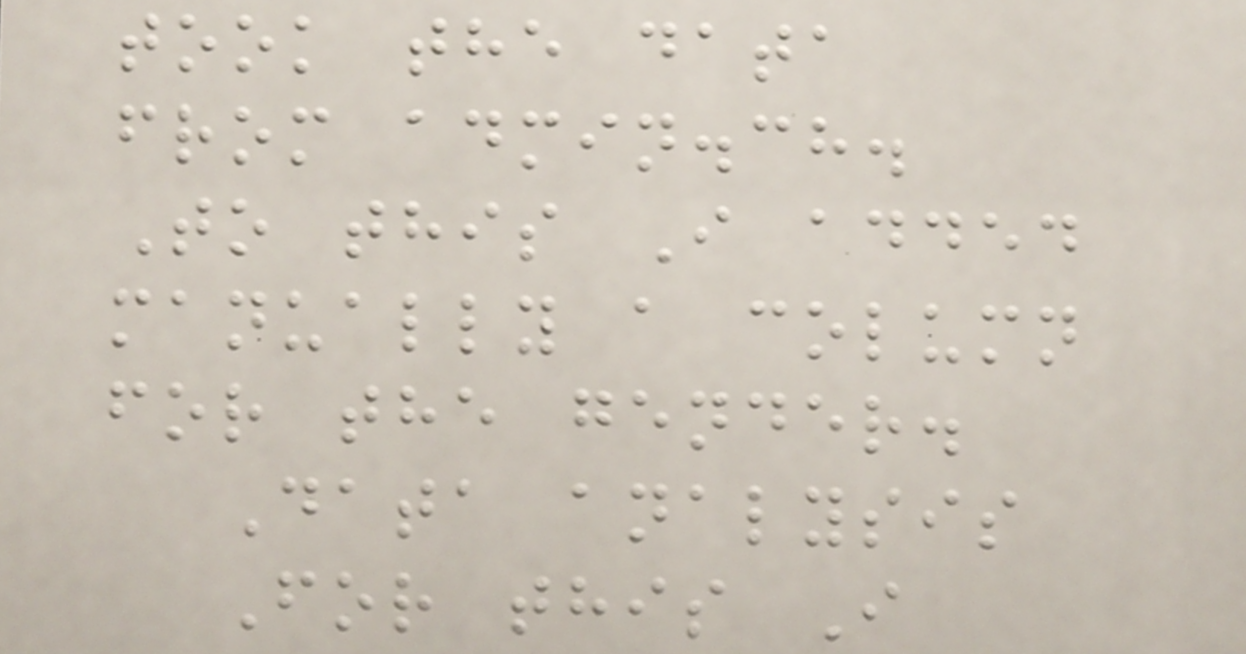took the data
from admin.ch.
To this I added
manually a column
for the gender.
Data analysis
For this I
